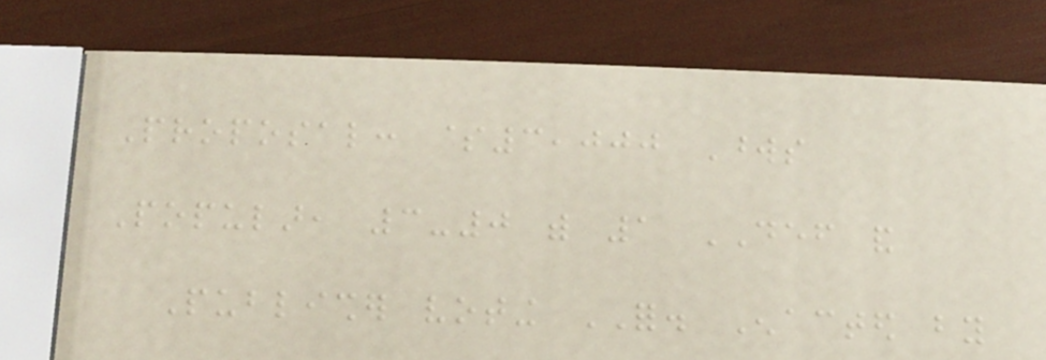Proposal: $3,000 Words
Popular, 3-0 with 1 DEF and
Publisher voting FOR. Enacted by
